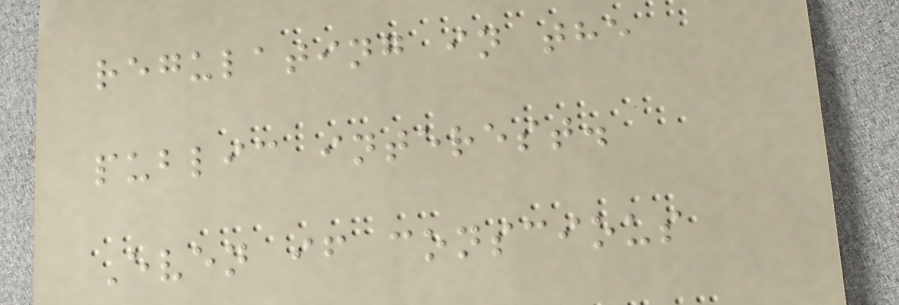regulating in the
public interest.
Even if conscious
